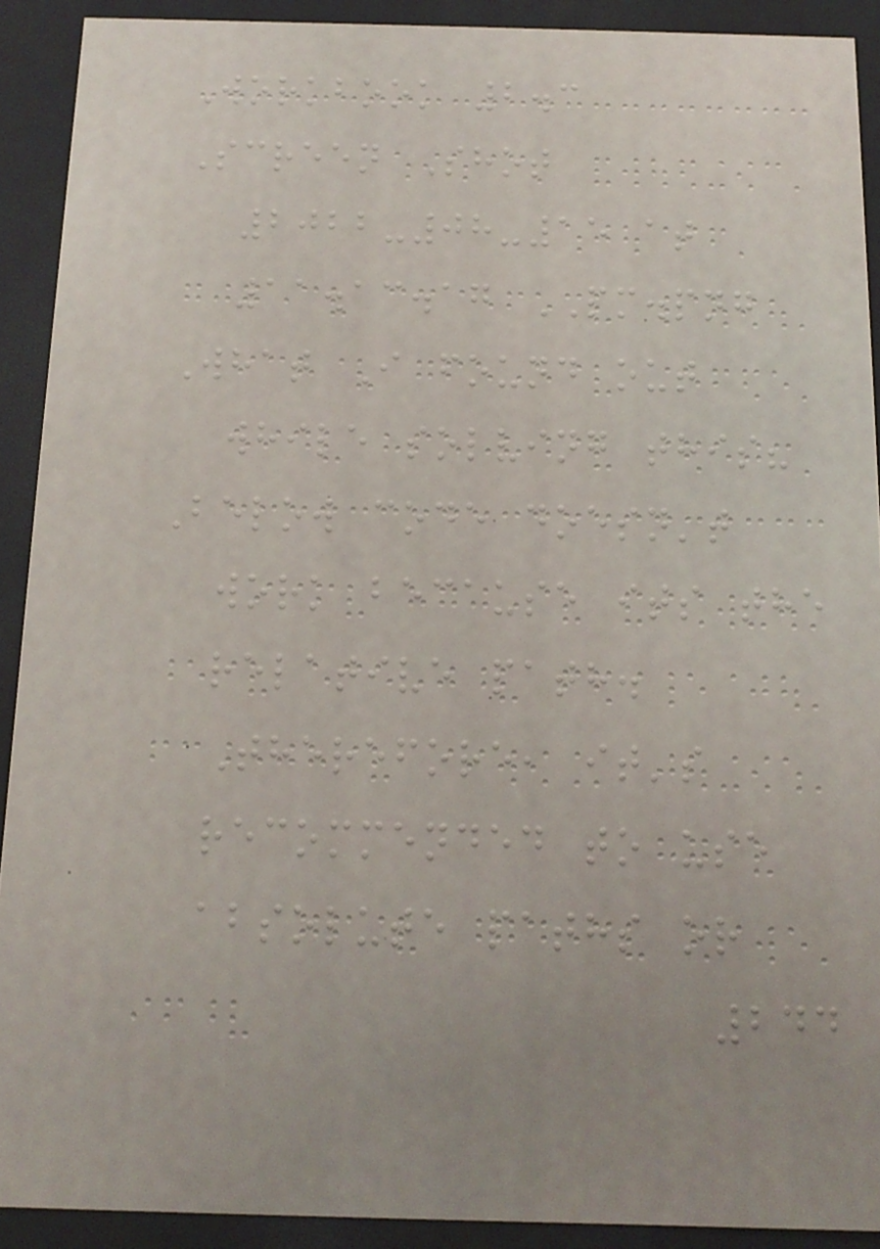Workbook 2.3
Screen Shot
2022-08-15 at
11.13.17 PM.png
What I found out
while solving this?
Below code doesn't
work because its the
relative path.
Therefore, it's
recommended to use
absolute paths or
244
